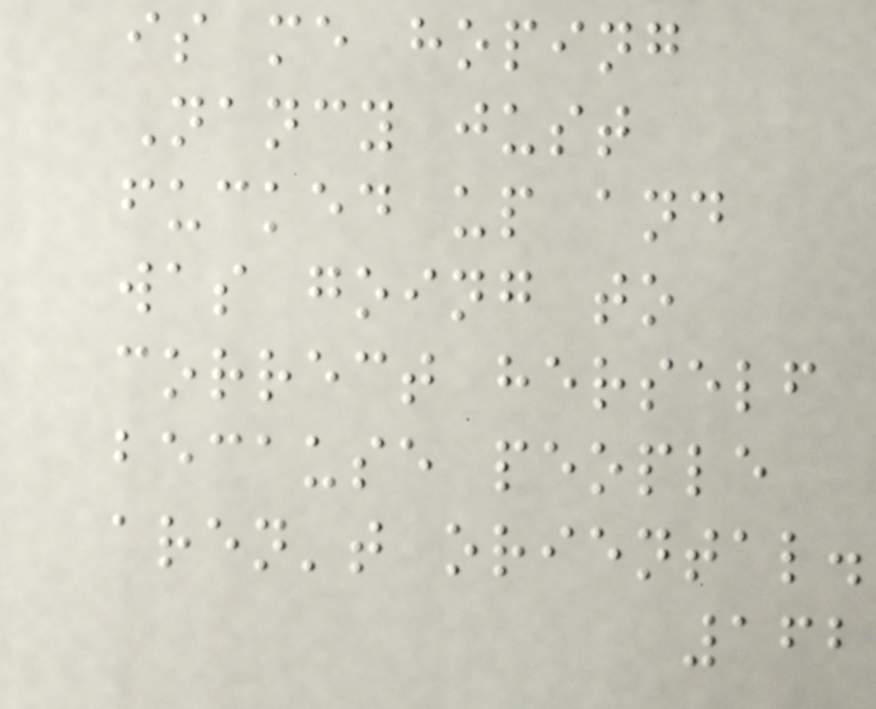is me hoping
Nancy just
fucked up and
was going to
correct herself
because people
aren't oriental.
162
